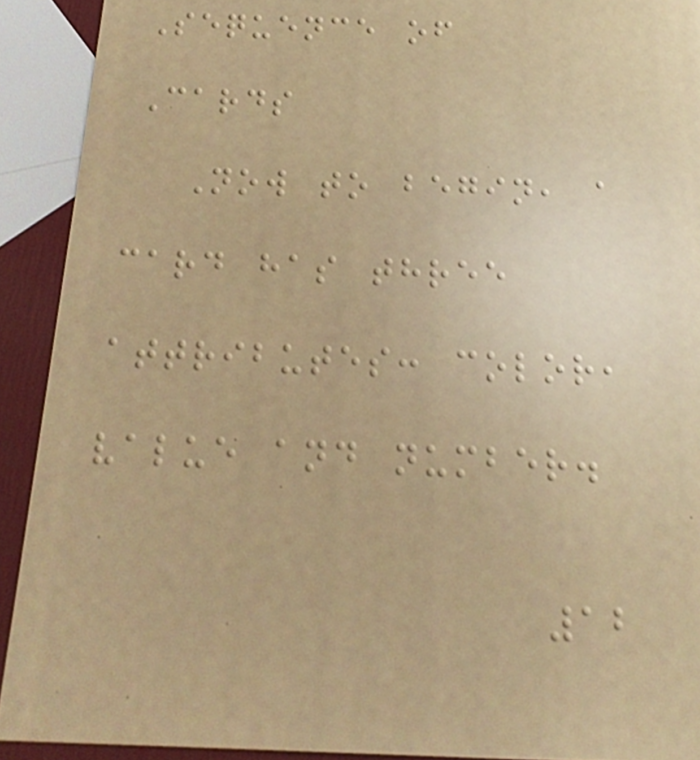Sequence of
Cards
Now to begin, a
card has three
attributes: color,
value and number.
12
